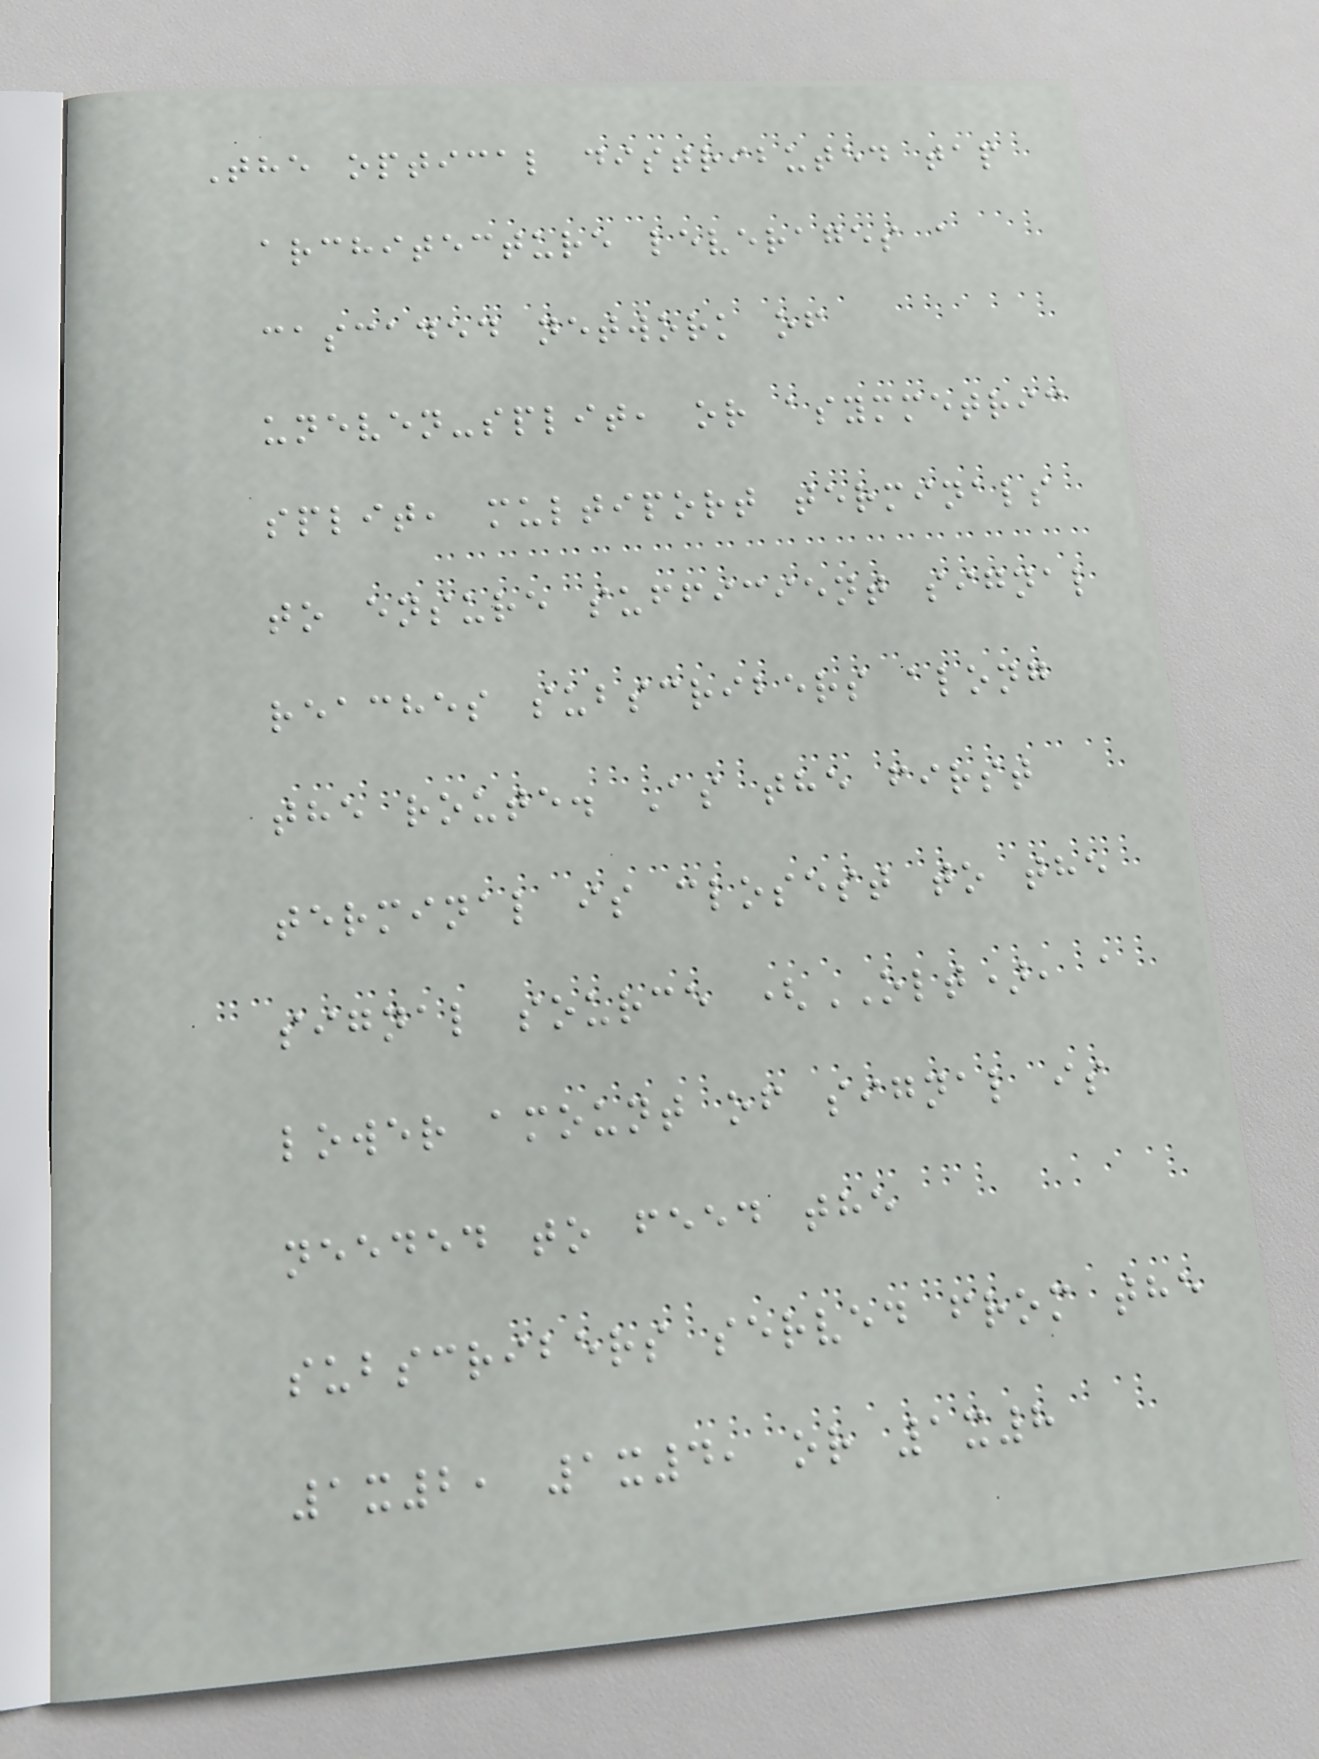The optical distributed tap
architecture leverages a
cascaded network of
uneven-split, or asymmetric
split, multiport terminals
to ensure sufficient signal
reaches subscribers along
the route. As the first
terminal is closest to the
signal source (OLT), a
lower amount of signal is
needed to feed the
subscribers served from the
1x2, 1x4, or 1x8
